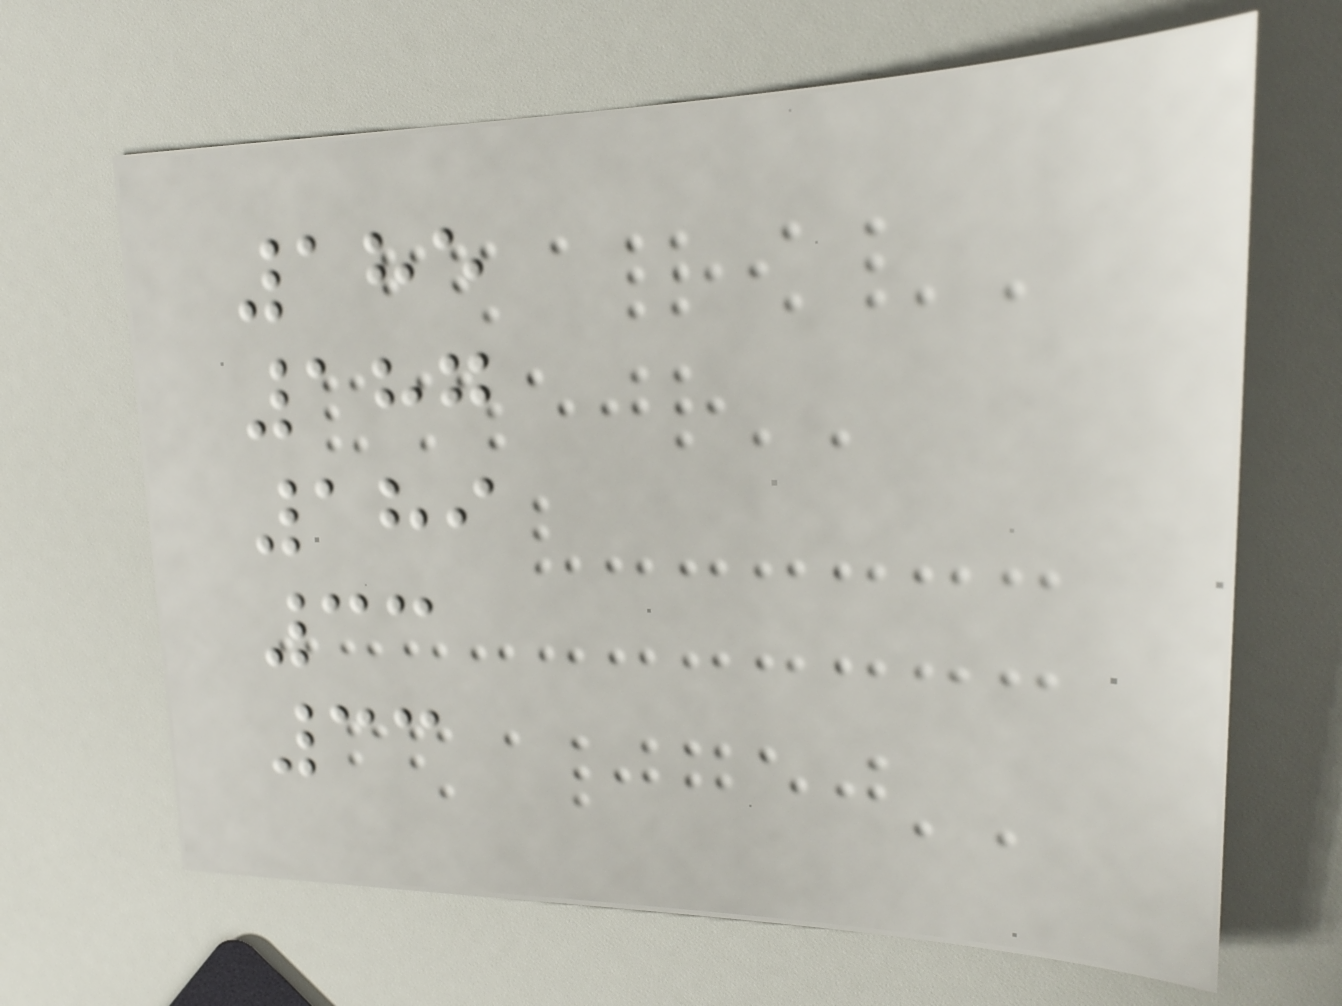185
187
189
33
33
